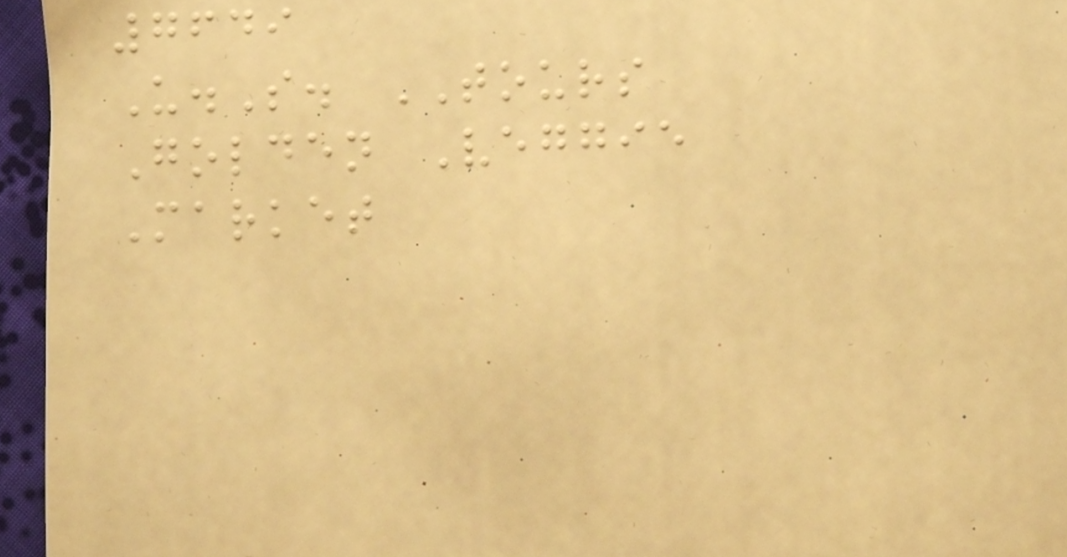7649
U.S. TOURS
Golden Veggie
Market
